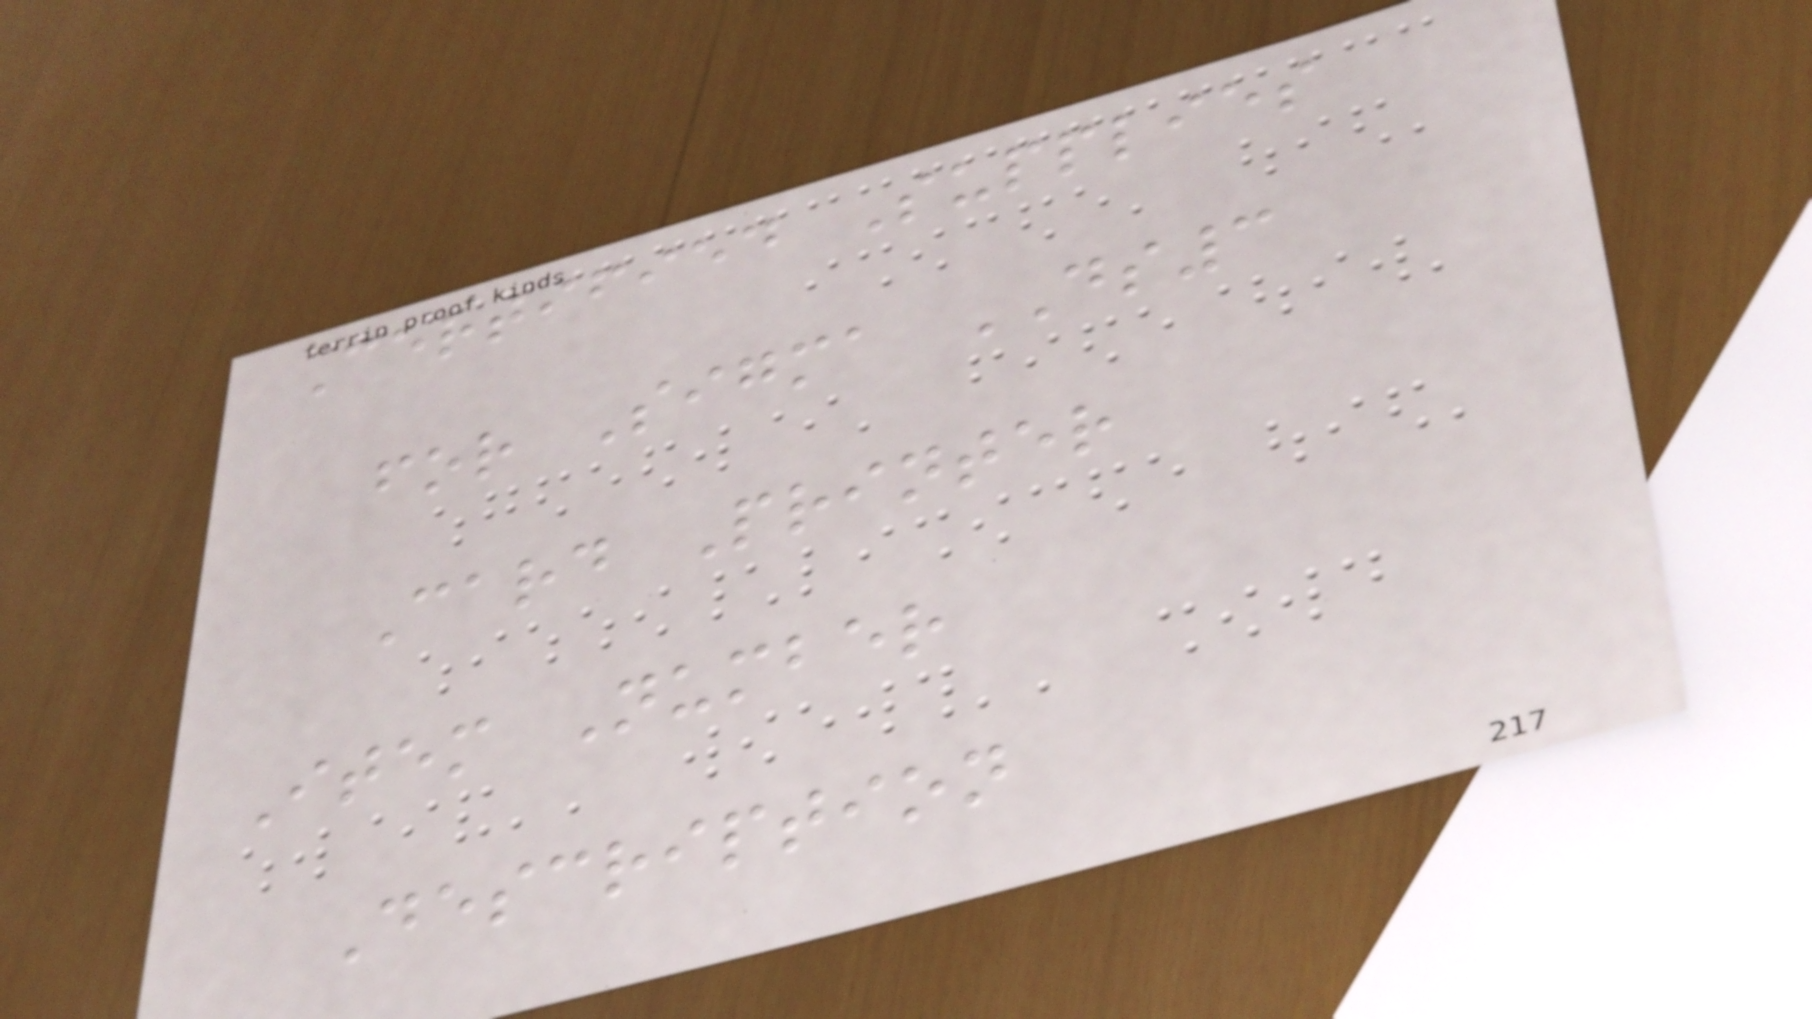Certified Supplies
for Sigma DS3
Card Printer
Item Number
Description
